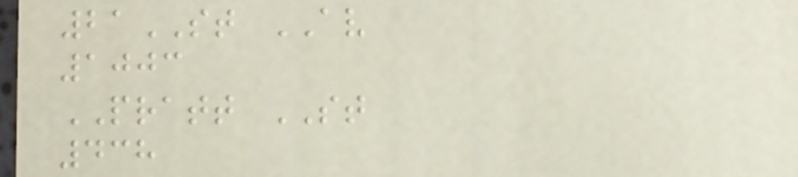21ST AV
1003
PRATT ST
438
